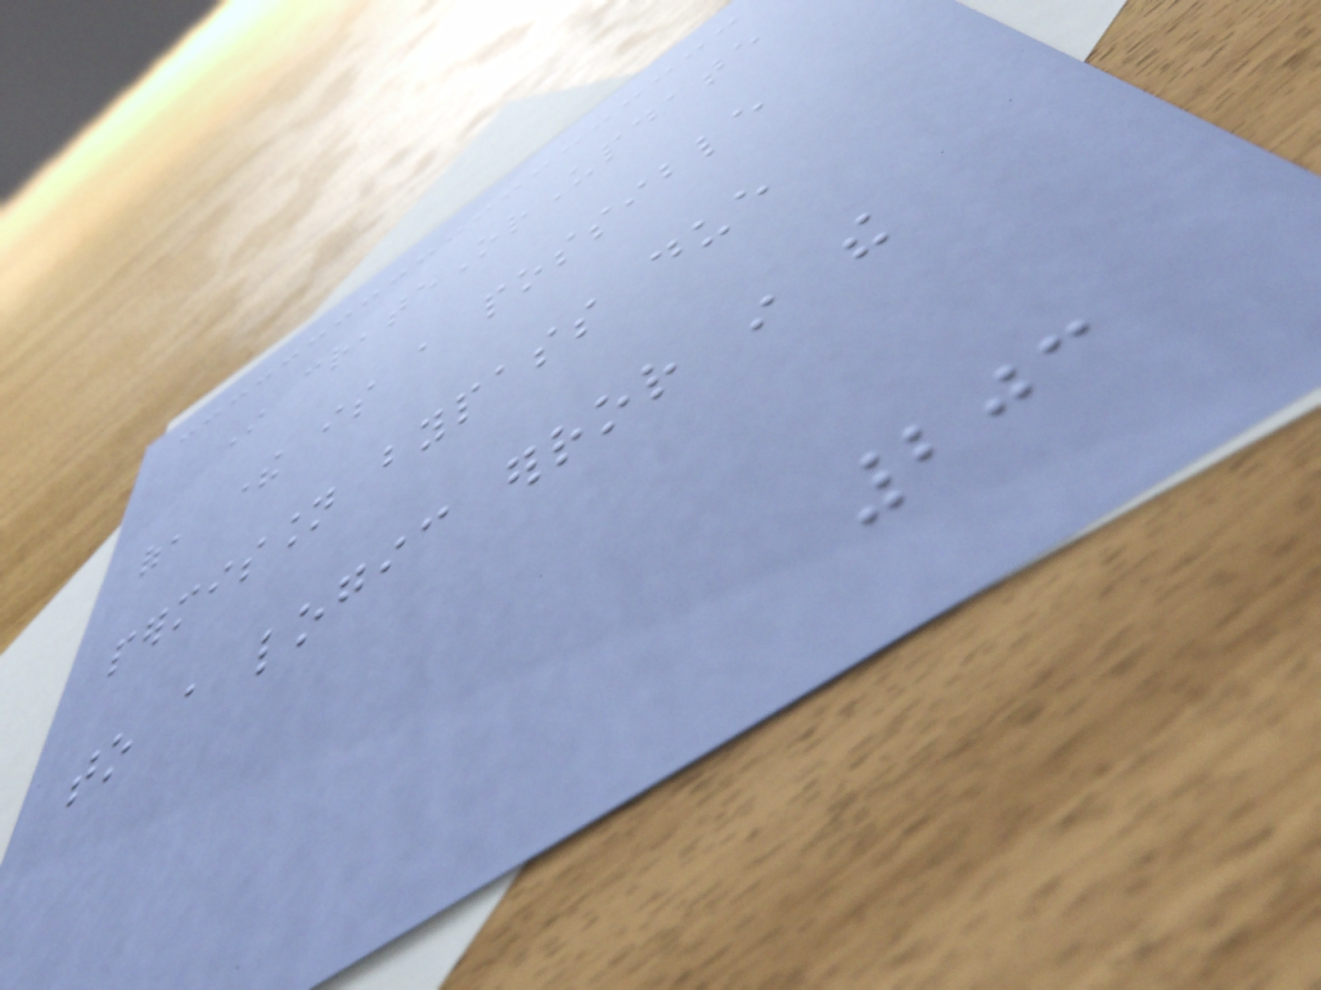In createOrUpdate
of, there is a possible
permission bypass due
to a logic error in the
203
